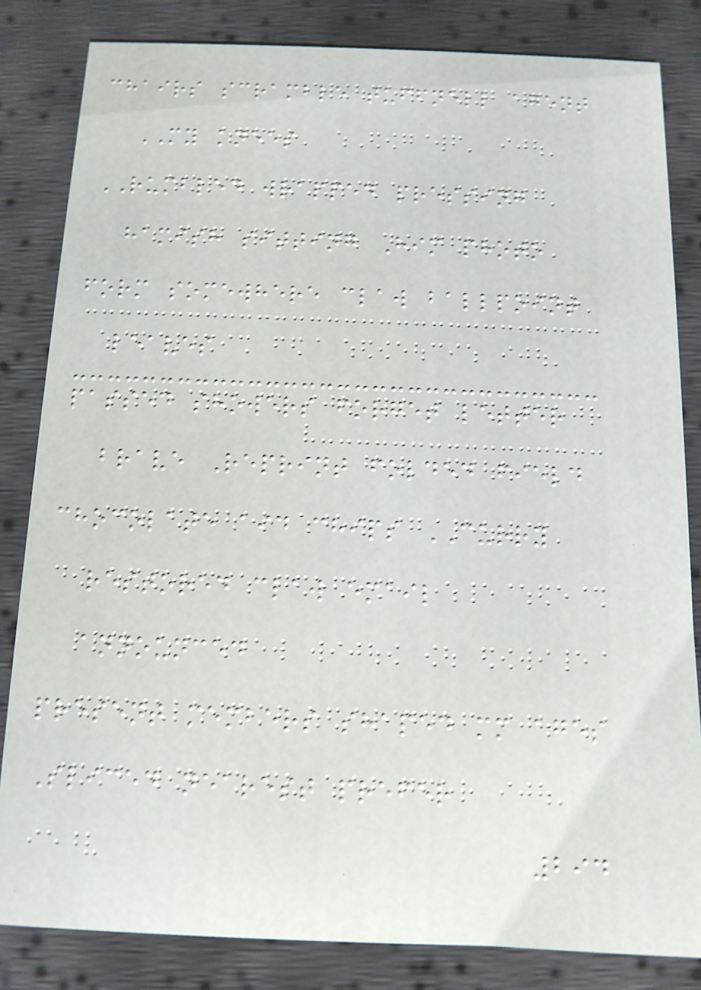chairs scramble tuffnell agent
MY knees
RUMBLED wrapped pressing
hamish sitting Him photo
form somewhere claw ballpoint
leaves
passed showers forget letter
brave Reprint folded field
chocolate aid chips CURRY
restored claw email
announced
present members shaped mm ages
Sliced nearest prefer
294
